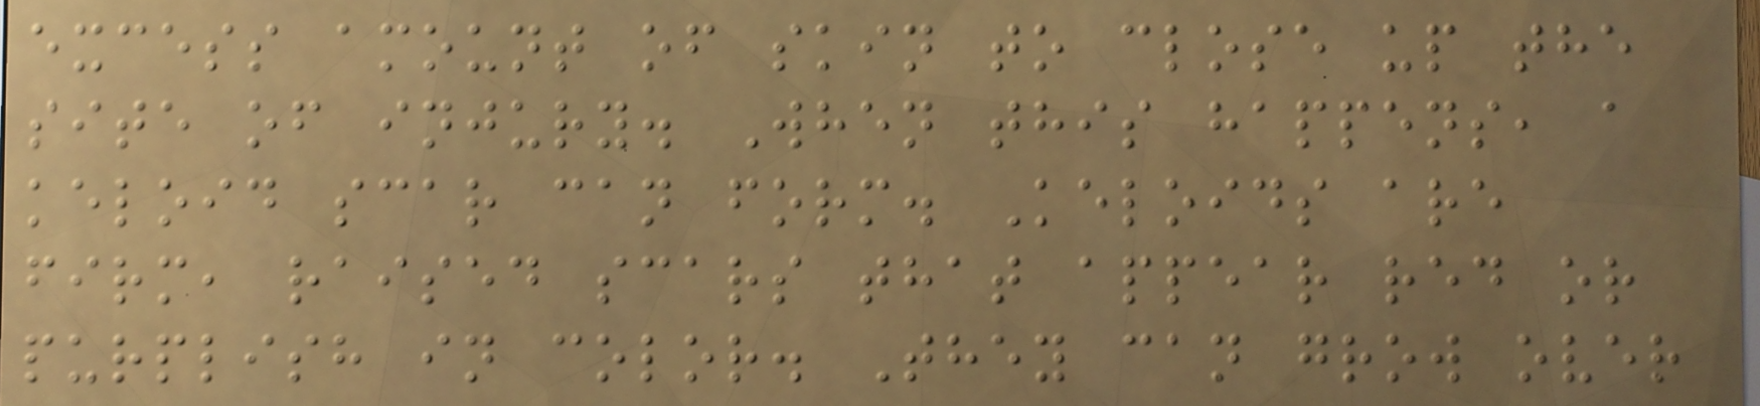excess amount of skin to close up the
site of injury. When this happens, a
keloid scar can form. Keloids are
firm, raised scars that appear red or
purplish in color. They can grow over
